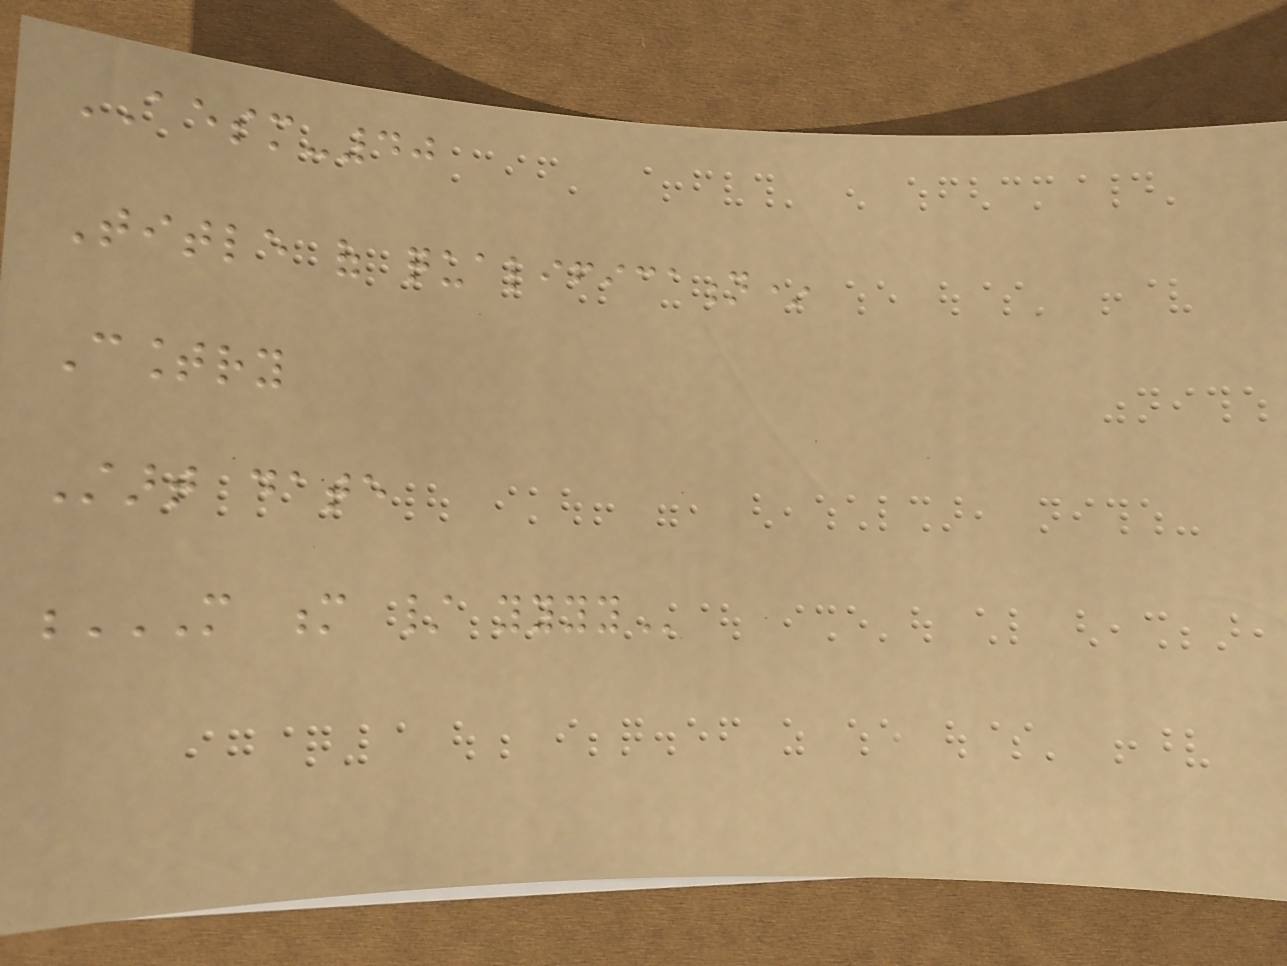AESM-40
Title of qualification*
Country
Start date
M M / YYYY
